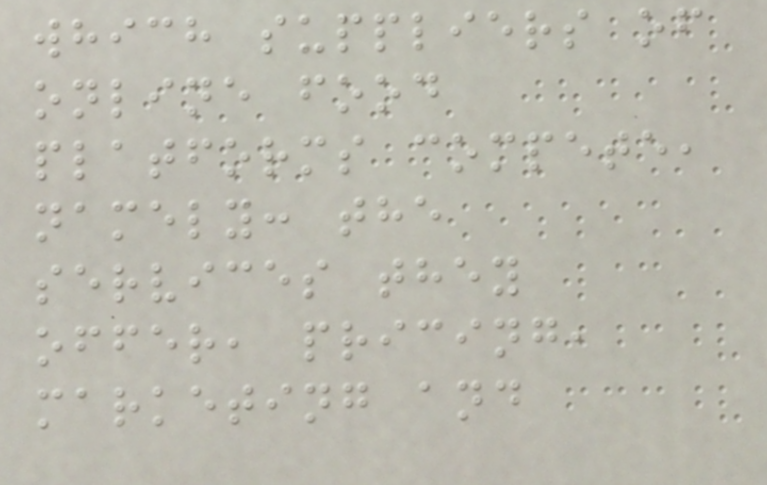which suppliers of
online food
platforms compete,
namely: the
services they
offer, pricing,
marketing and
